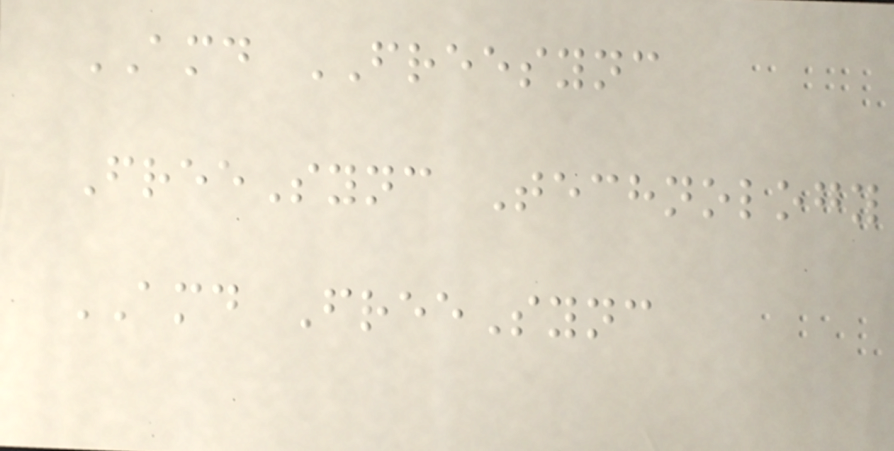AMD FREESYNC
FreeSync Technology
AMD FreeSync
